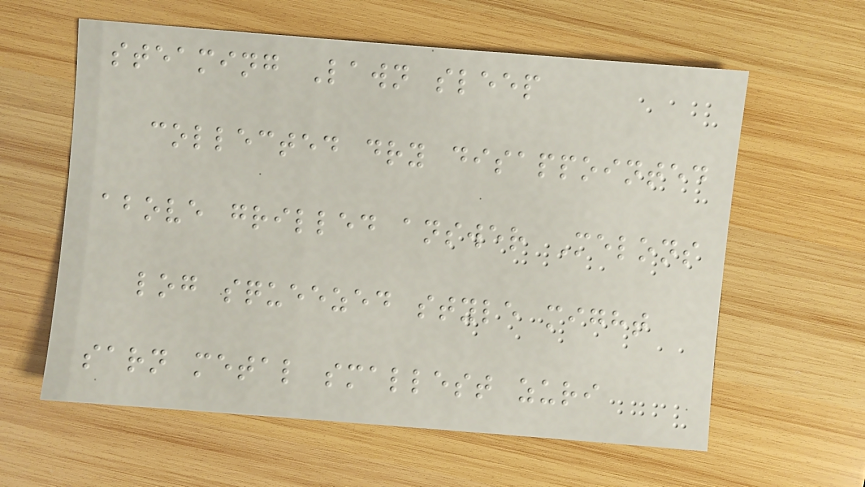steaming Lawn sleep
collected dry disappointed
above grilled answer Melons
log squeezed style might
sarn metal smallest zuri
